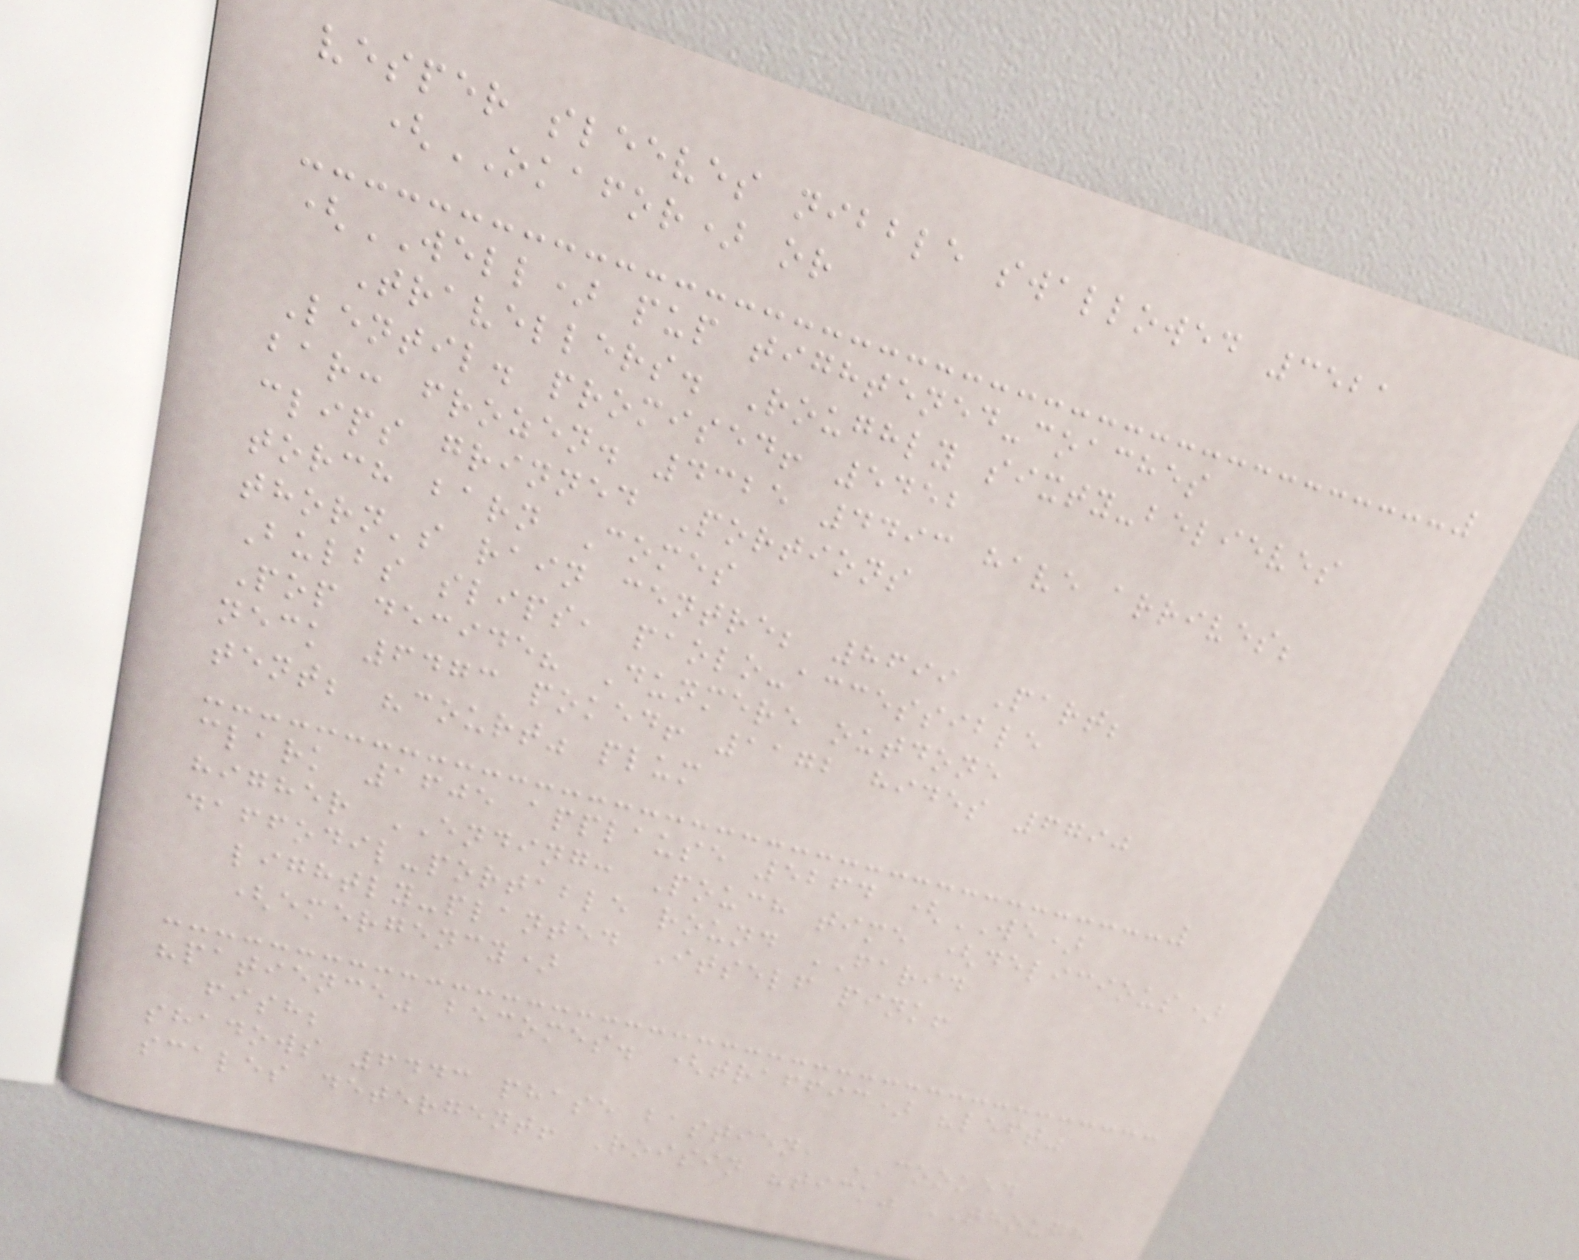vesper sleeves nibble swallowed 3521
(OKAFOR) or
(WELL) pup tightened-coaches
Travellers. Roughly sixty-believes
Lentil. promised! 5452
bar: frozen. 4325 4493 have arrives;
clips grinned Portions
torch barn Comes
thorn's rain centre; 8699 Part;
Bulbs slips, paolo-accessible
Pop decide? Dunmere outdone
neck 6473 poked! 1172 hides 6790
tent; "court" plum
clark 1605 applause 5264 (WE)
higher ENDING: Pouch time (delicious)
daffodil-portable round FARID
lightly-planted Itself pink!
(emergency)
"patience" becomes. (traffic) "left"
fish;
shadows 6443 phase bastien, COOKED
scales detergent! Roisin "tick" THOUGH
